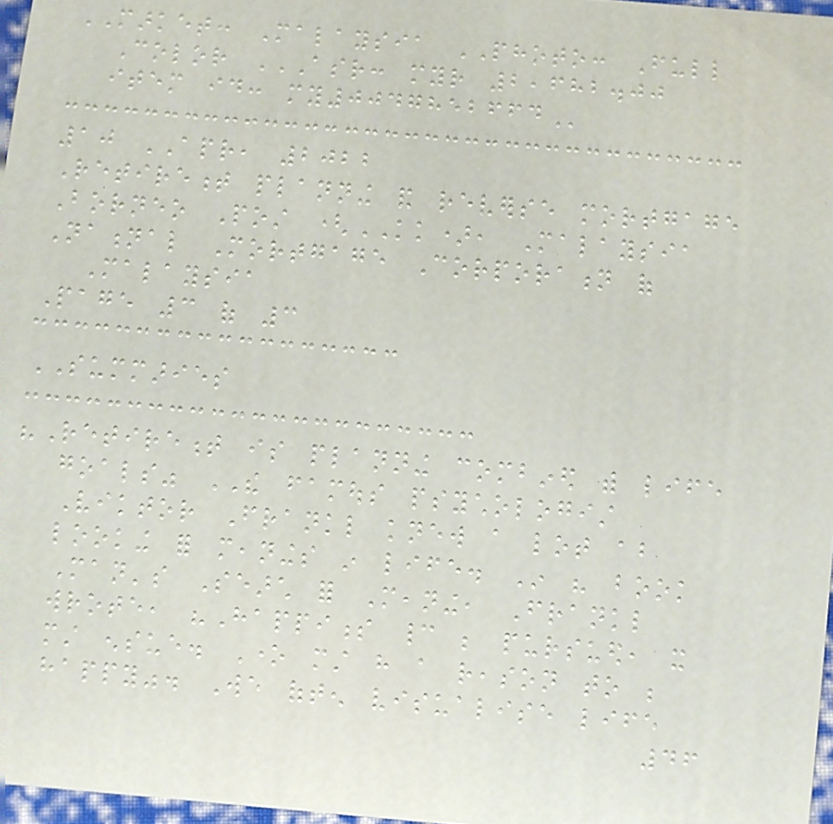MARKET: Malaysia PHOTO: Full
Color ASR: MYR 2,682.00
ITEM ID: MY0047852664
10 APR, 2022
Retirement planning and reverse mortgage
Borneo Post (KK), Malaysia
National Mortgage Corporation of
Malaysia
Page 3 of 3
SUMMARIES
"Retirement is planning combined with life
goals" THE famous psychologist
Viktor Frankl knew a lot about
looking for meanings in life. In his book
Man's Search for Meaning, Frankl
wrote, "Happiness cannot be pursued, it
must ensue. One must have a reason to be
happy". We often visualise life
46
